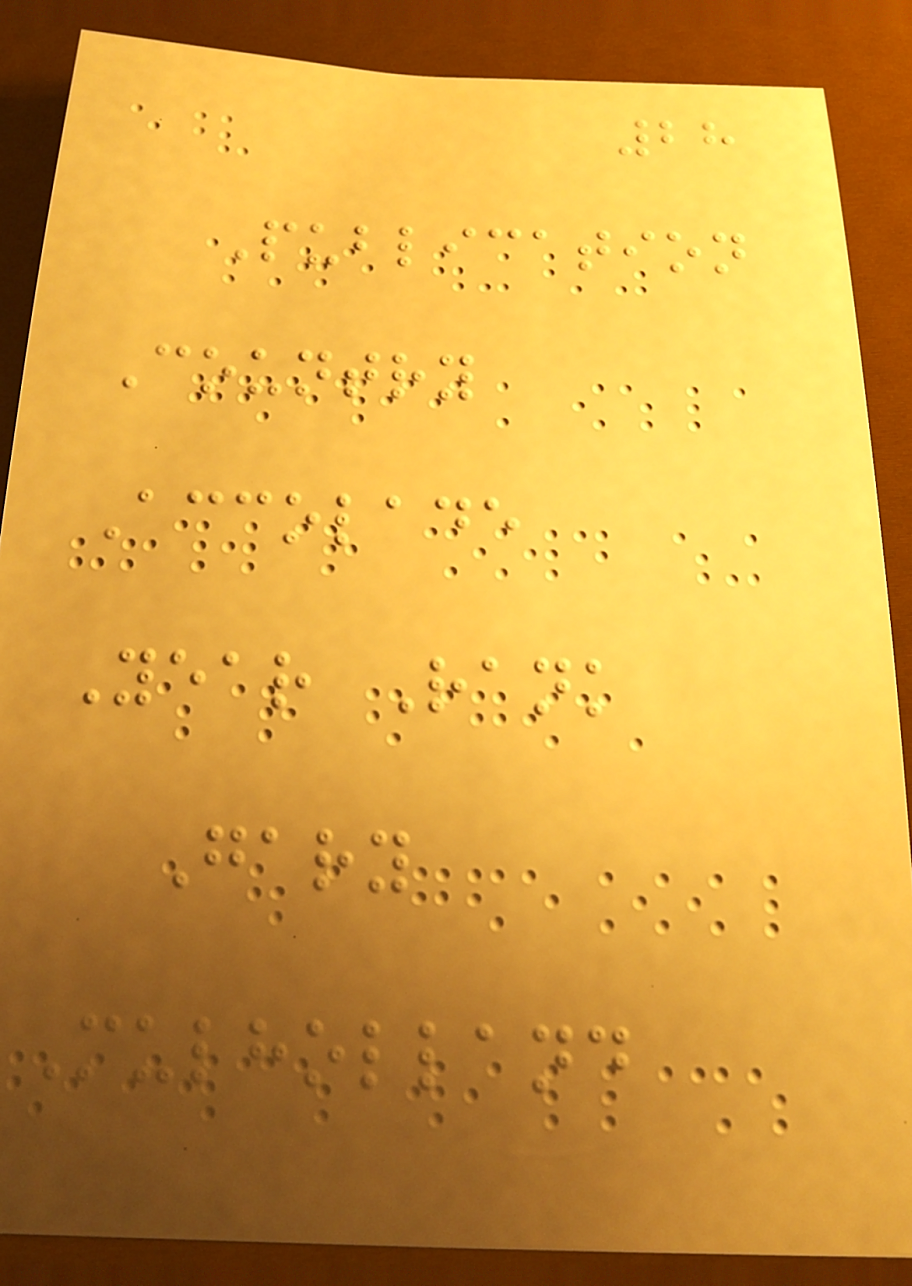28
Publication
Country
Accolade
Year Rank
Gary
Mulholland
